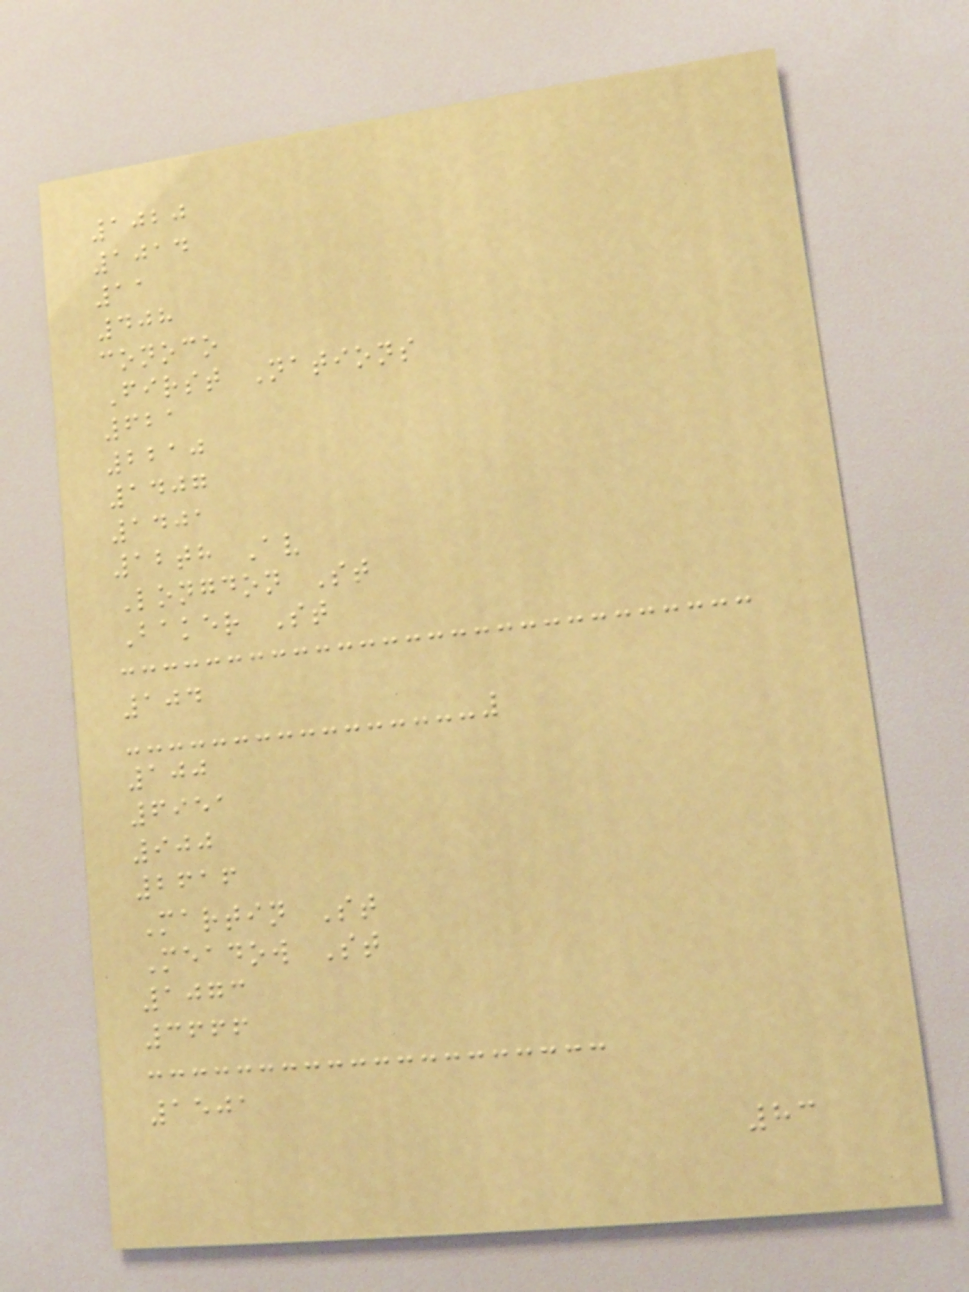1020
1014
11
408
conoco
First Nations
621
2210
1407
1401
12th Av
Longdon St
Baker St
104
100
6951
900
2616
Martin St
Meadow St
1073
3666
1501
83
